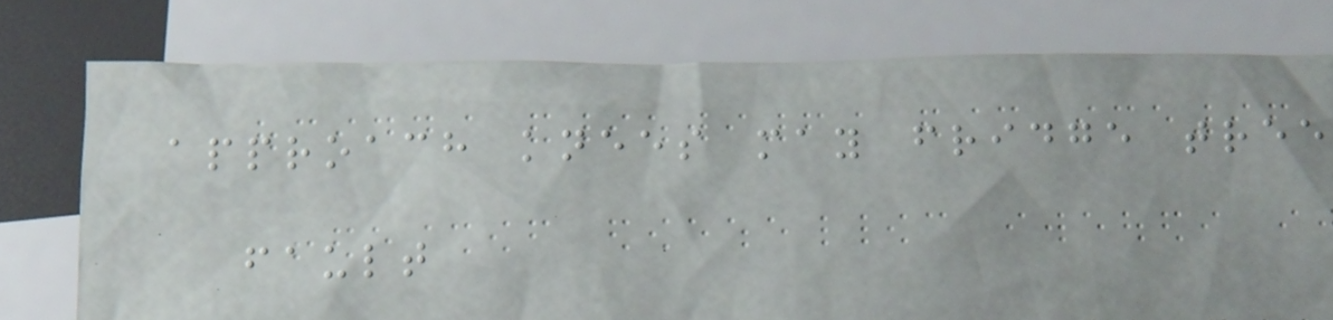approach knees may fridge tree
fault
